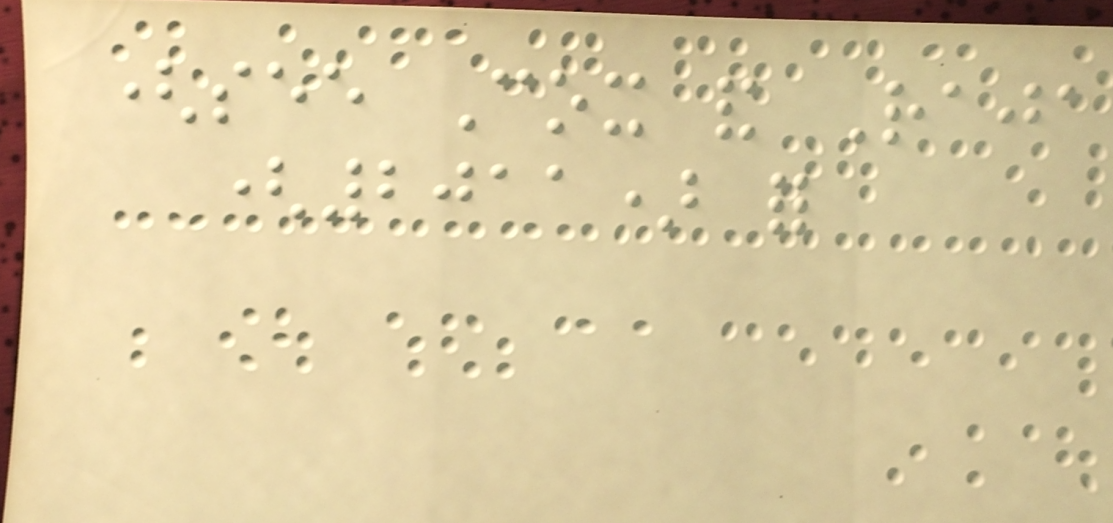(see Cox and Raja
(2011) for
